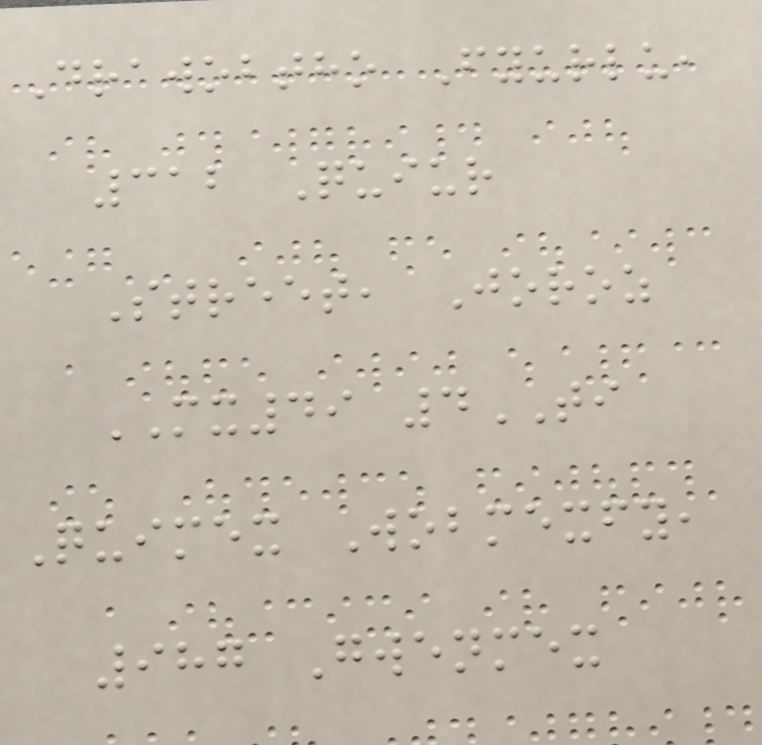Drawobtho Fyurlu,
312 Quiur
Street, Joroz
MX49 4TI
Quimex Wobmexfy,
987 Gwenmex
